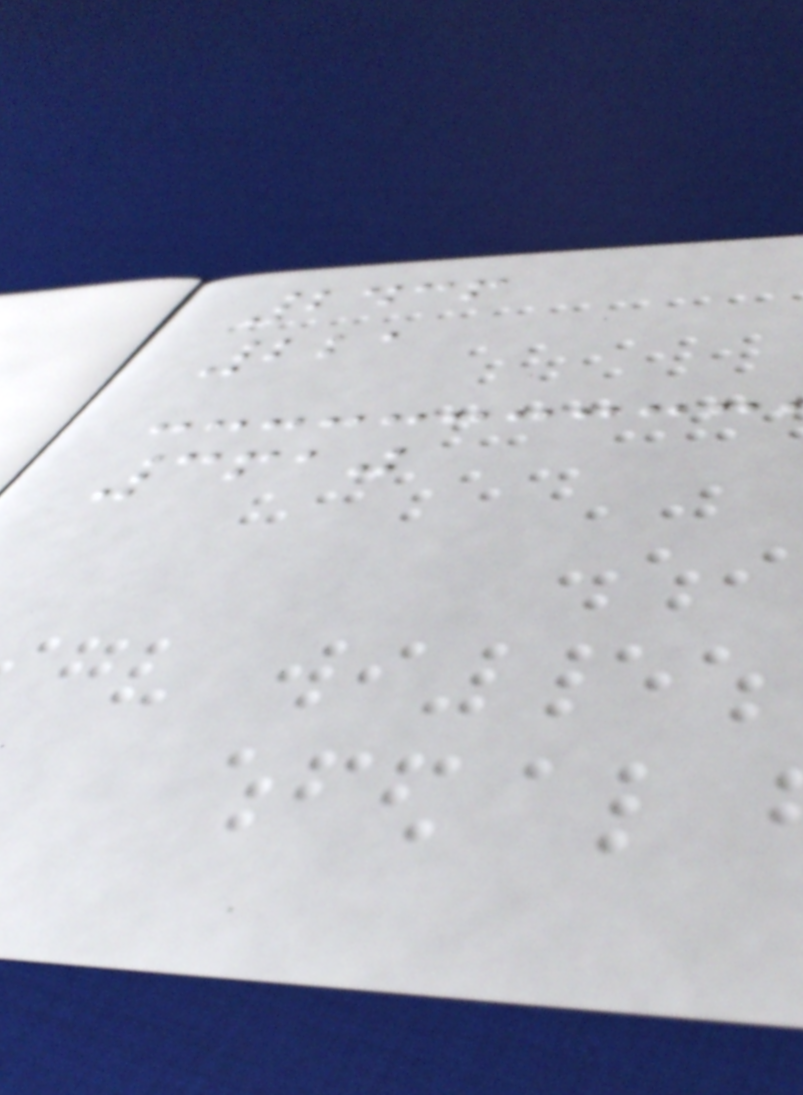2436
221
3610
